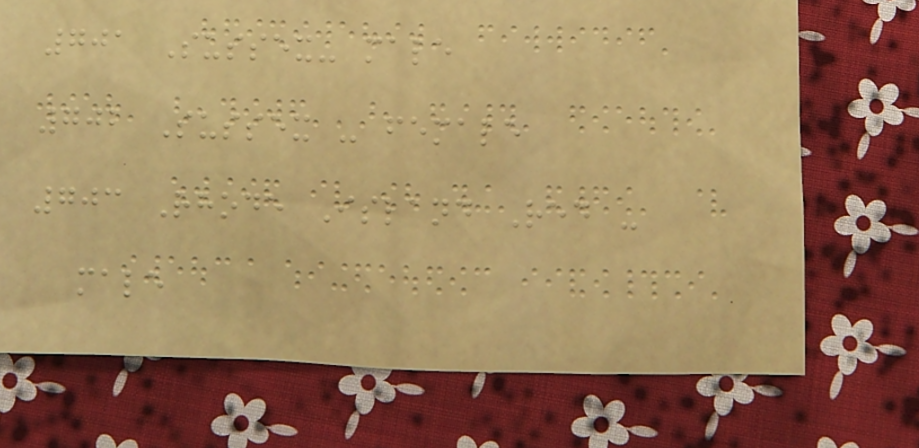701 Sussex- male
702 Sussex - female
703 Rhode Island Red -
male
